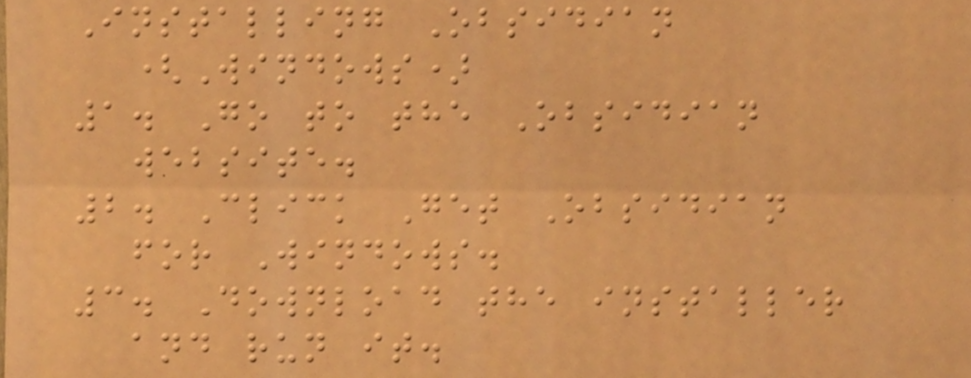Installing Obsidian
(Windows)
1. Go to the Obsidian
website.
2. Click Get Obsidian
for Windows.
3. Download the installer
and run it.
